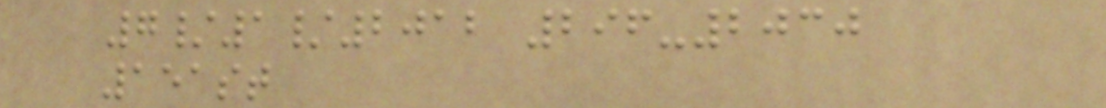7/1/2012 296-2030
151st
